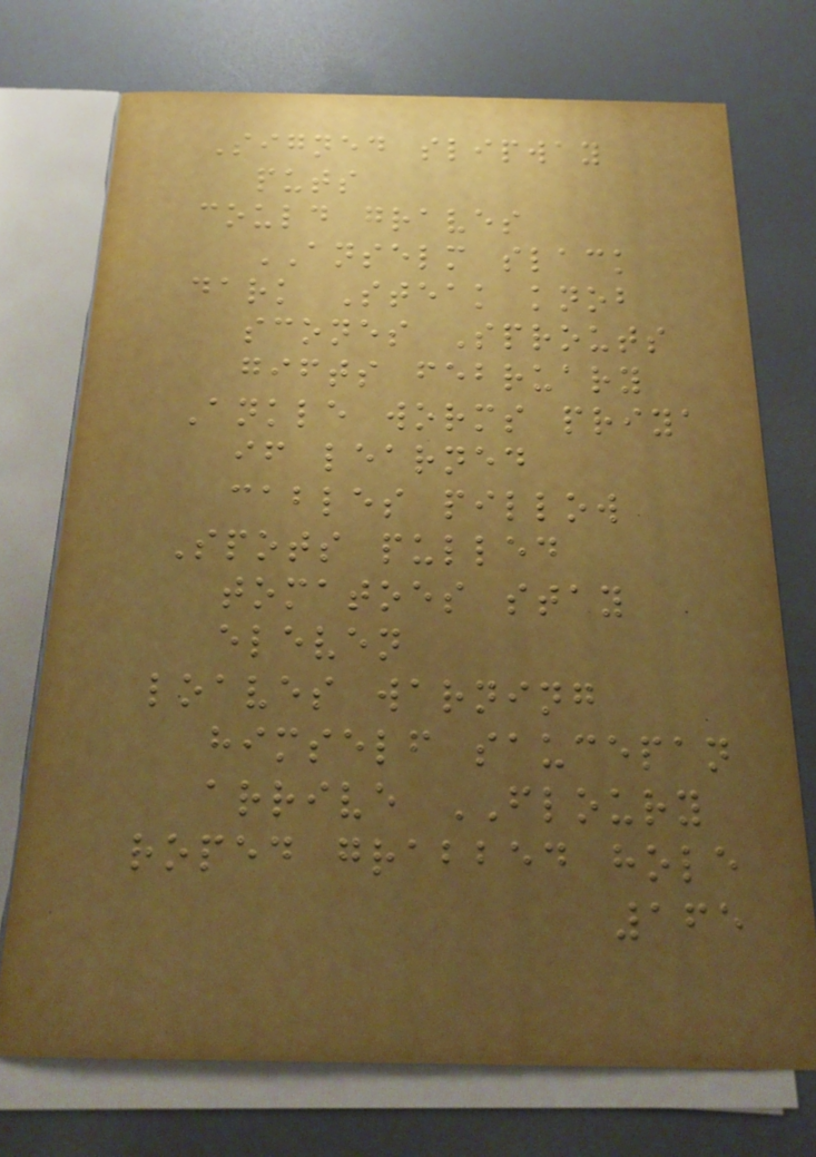Signed slipway
puts
could graves
ANSELM slack
dark Steak knob
scones Sprouts
gifts february
Ankle worms priya
if learned
cables pillow
Spots pulled
tomatoes stay
eleven
loaves warning
himself saucepan
arrive FLOURY
roped grabbed hole
165
